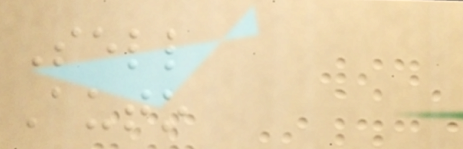Sell
Auto
